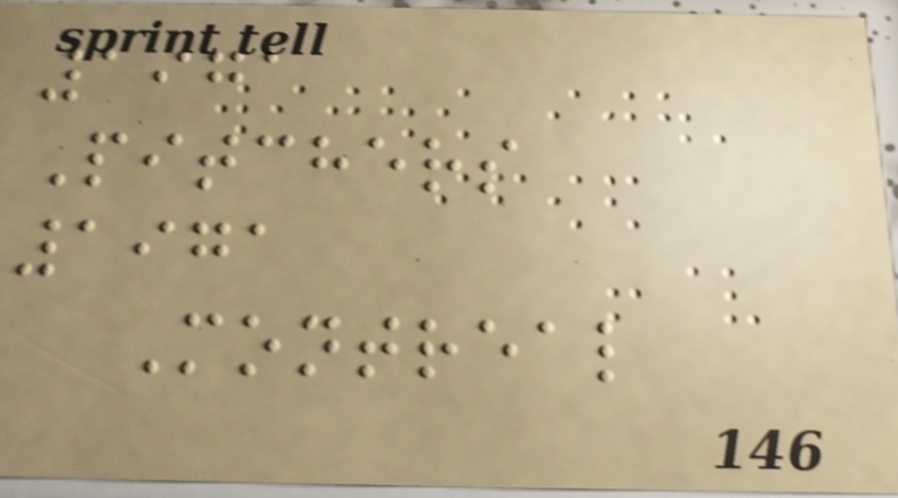1971
Pitchers
1971
Montreal
